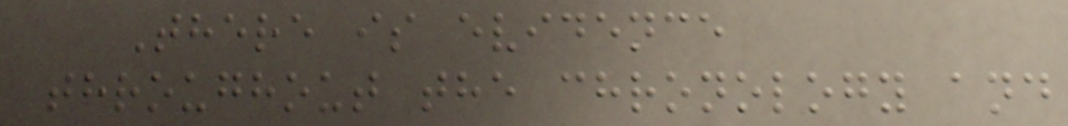There is evidence
throughout the chronology and
